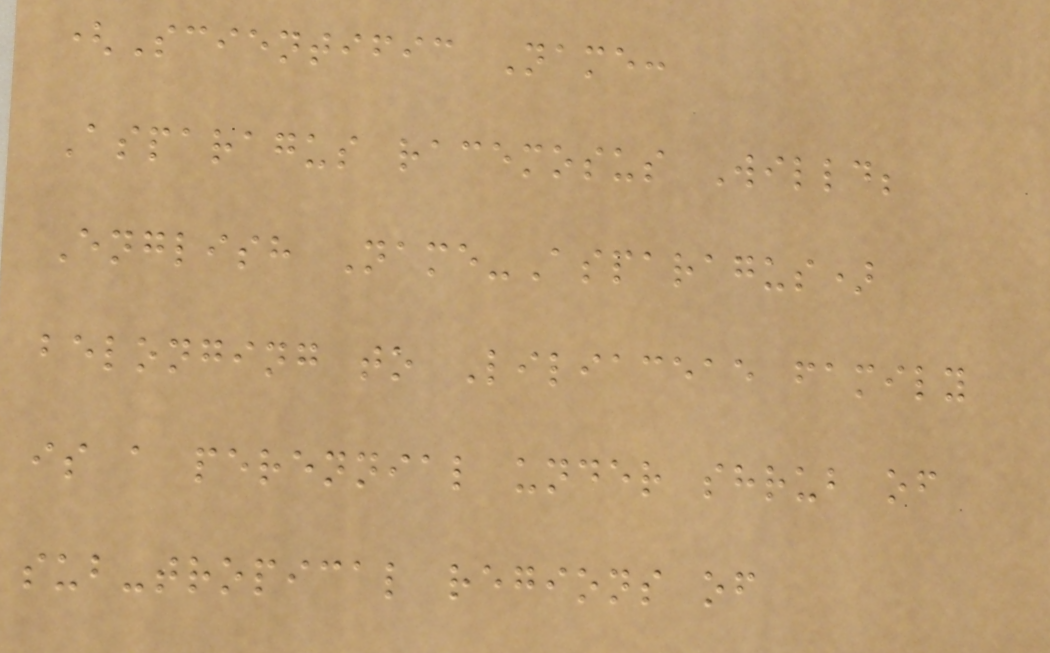(Scientific Name:
Asparagus racemosus Willd;
English Name-Asparagus)
belonging to Liliaceae family
is a perennial under shrub of
sub-tropical regions of
